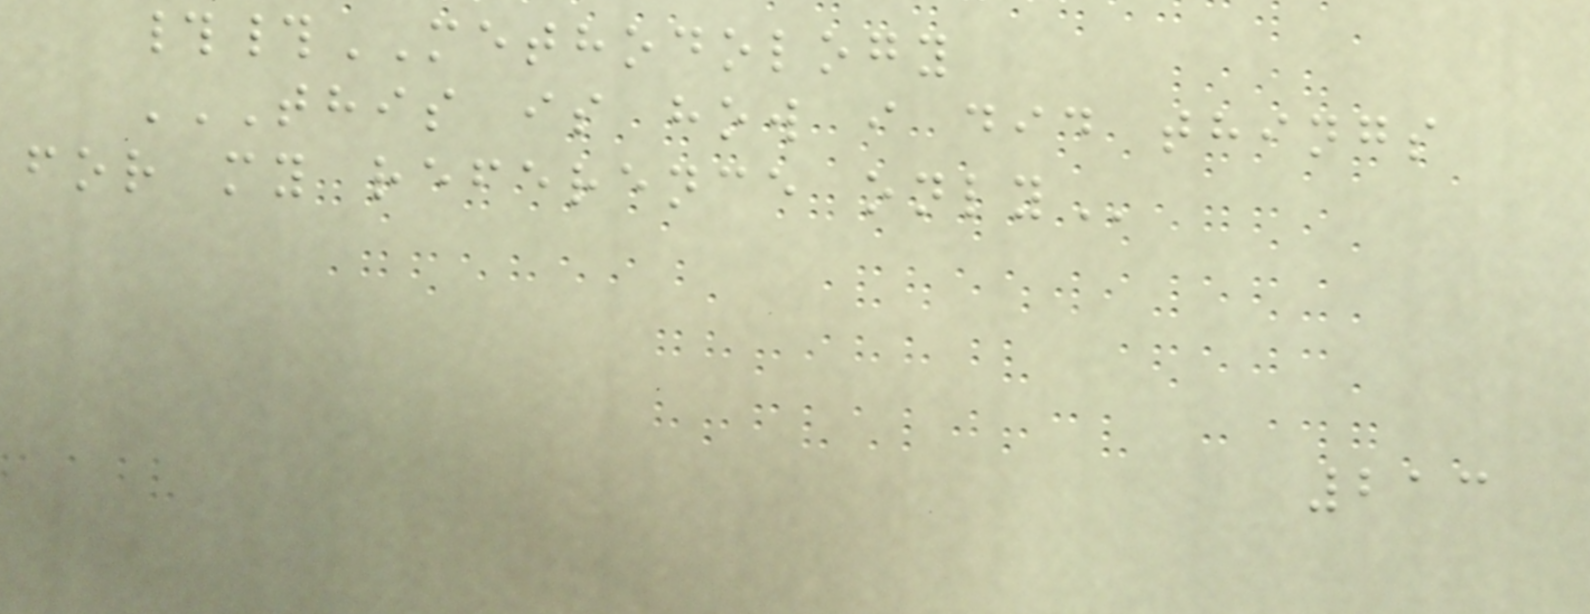##METHODOLOGY
THIS IS HOW I DID THINGS
FOR MY REFERENCE ONLY
213
